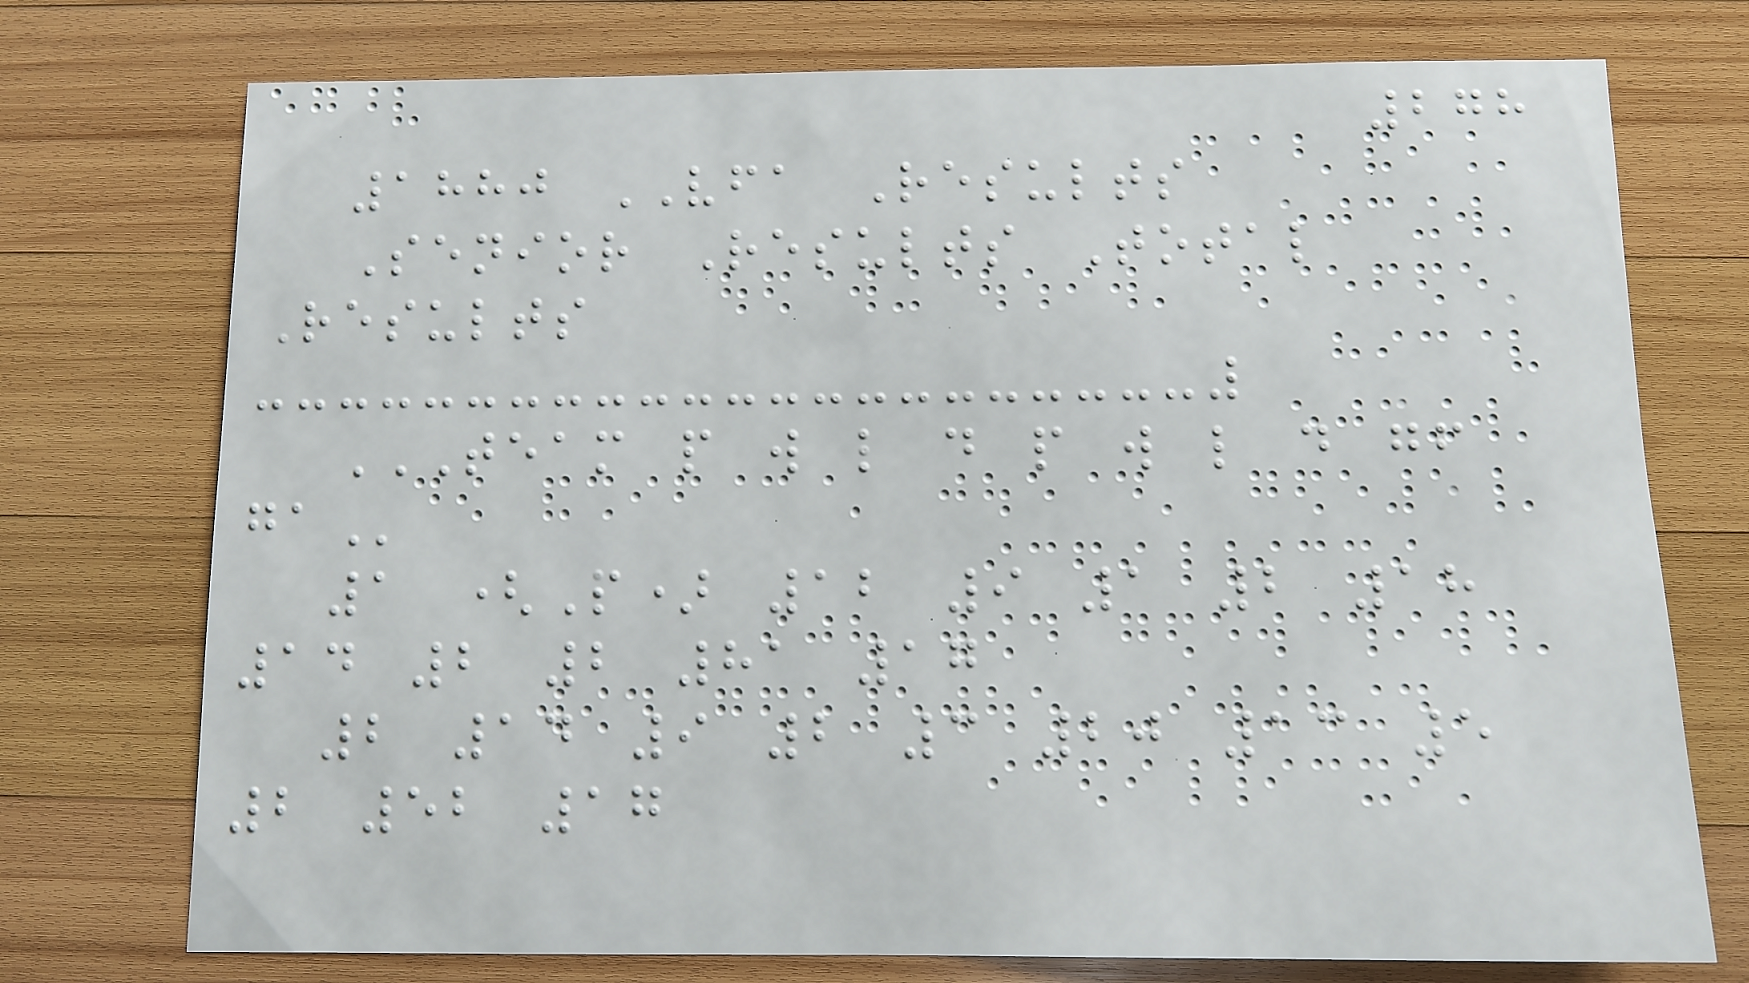278
1880 VFA Results
Senior Results Total
Results
TEAM P W L D P W L D GF
GA
1 (P) 12 9 1 2 18
14 2 2 81 17
2 14 9 2 3 20 13 5
2 52 17
